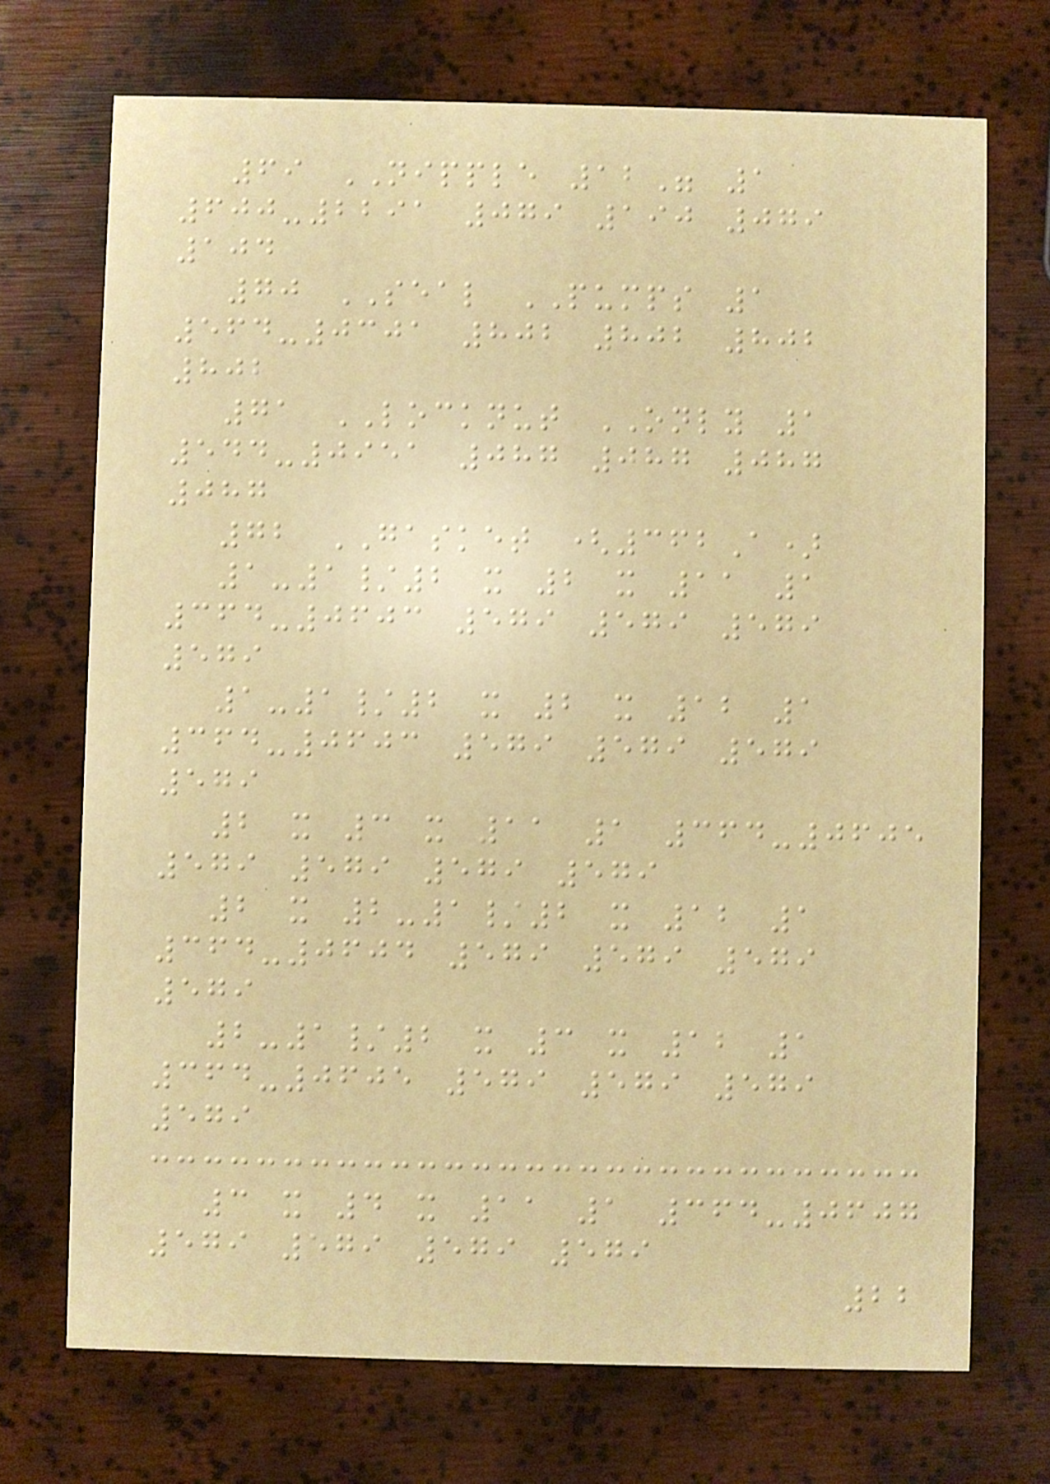69 NIPPLE 12" 1
600-2291 079 190 079
104
70 SEAL PUMPS 1
564-0301 802 802 802
802
71 LOCKNUT ONLY 1
544-0951 087 087 087
087
72 GASKET (362A)
1-1/2 x 2 x 11 1
364-0603 579 579 579
579
1-1/2 x 2 x 12 1
364-0603 579 579 579
579
2 x 3 x 11 1 364-0605
579 579 579 579
2 x 2-1/2 x 12 1
364-0604 579 579 579
579
2-1/2 x 3 x 12 1
364-0605 579 579 579
579
3 x 4 x 11 1 364-0607
579 579 579 579
22
